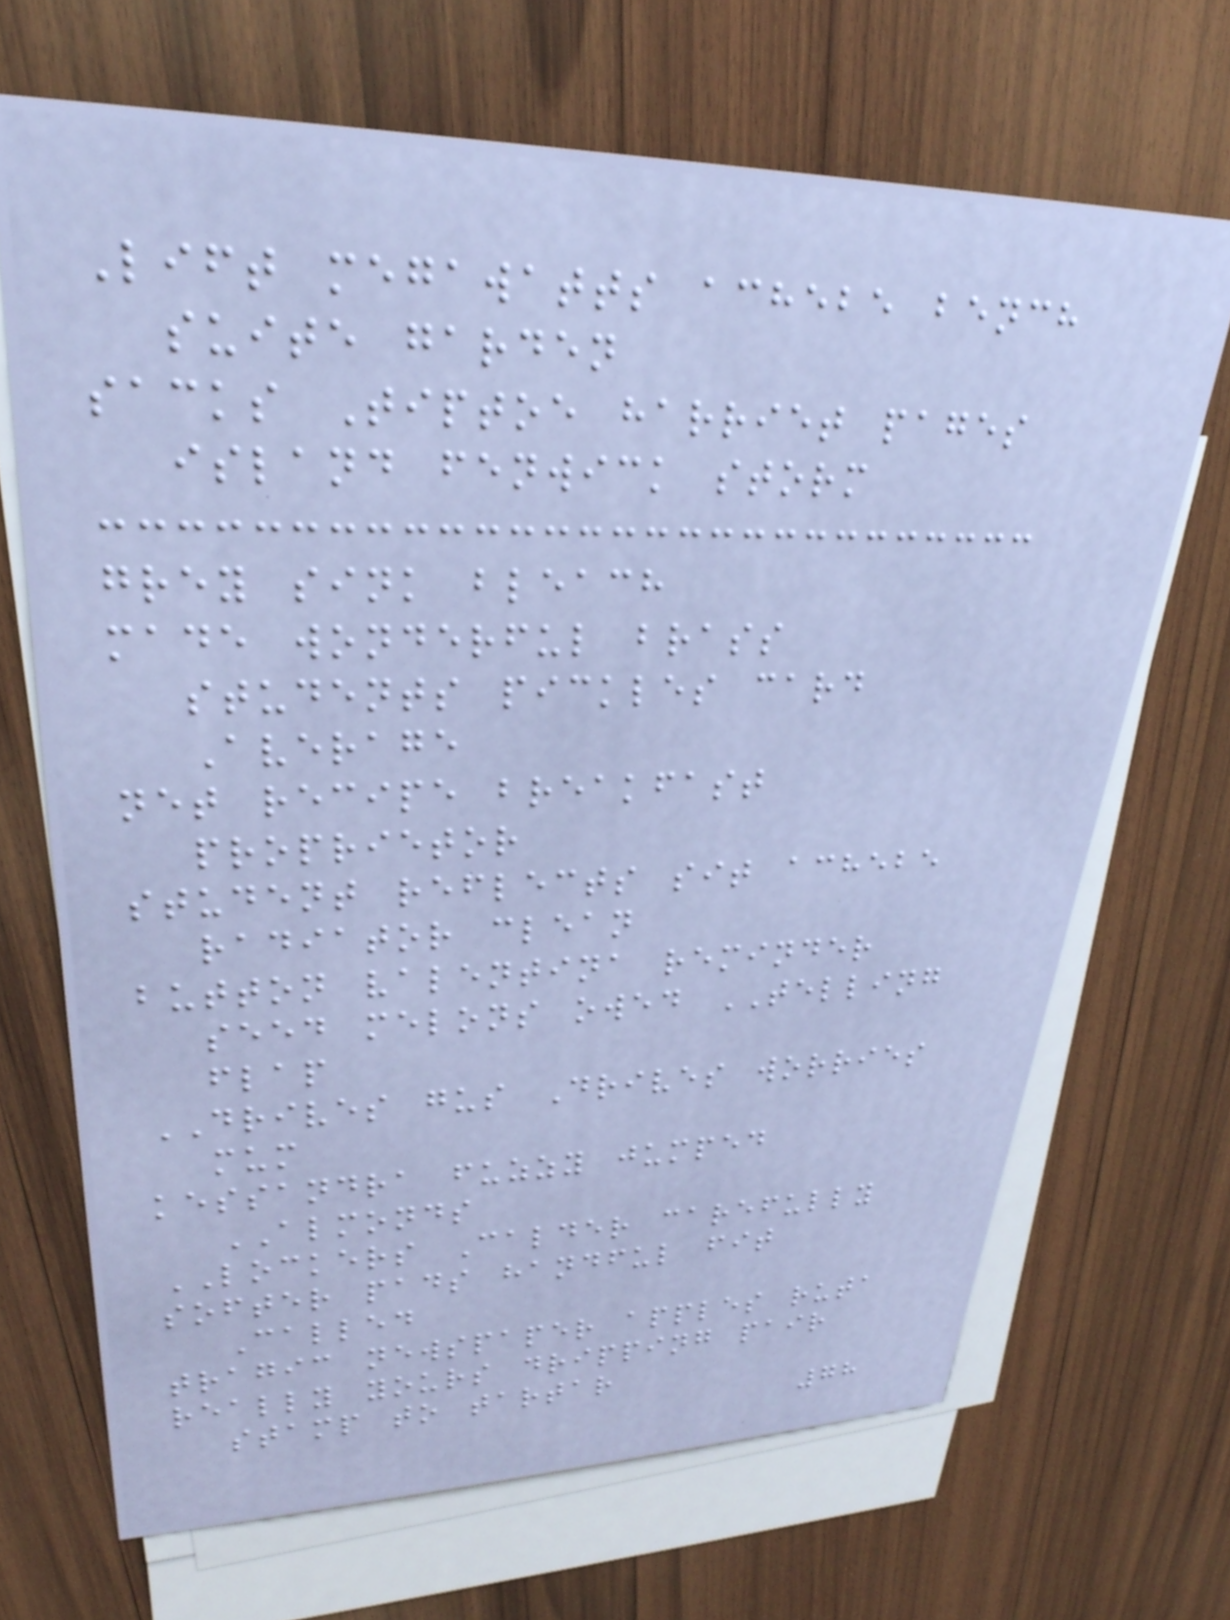Lift megawatts achebe bench
suite garden
sacks Tiptoe harriet pages
island fenwick storm
grey sink bleach
made wonderful brass
students pickles card
Average
net recipe breakfast
proprietor
student reflects sit achebe
radiator clean
button valentina reminder
seed melons owed TELLING
flap
DRIVES gus Drives worries
mum
kessandra fuzzy jumped
ALMONDS
LOCKERS Calder carefully
softer pads handful fit
Called
tragic newspaper apples ruta
really yours dripping pair
stamp to tartar
78
